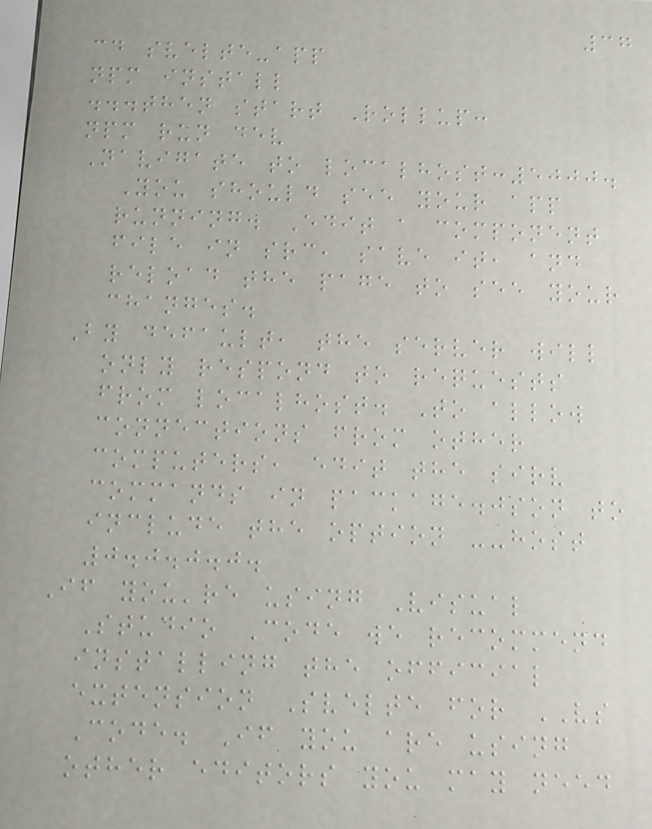37
cd svelte-app
npm install
...then start Rollup:
npm run dev
Navigate to localhost:5000.
You should see your app
running. Edit a component
file in src, save it, and
reload the page to see your
changes.
By default, the server will
only respond to requests
from localhost. To allow
connections from other
computers, edit the sirv
commands in package.json to
include the option --host
0.0.0.0.
If you're using Visual
Studio Code we recommend
installing the official
extension Svelte for VS
Code. If you are using
other editors you may need
